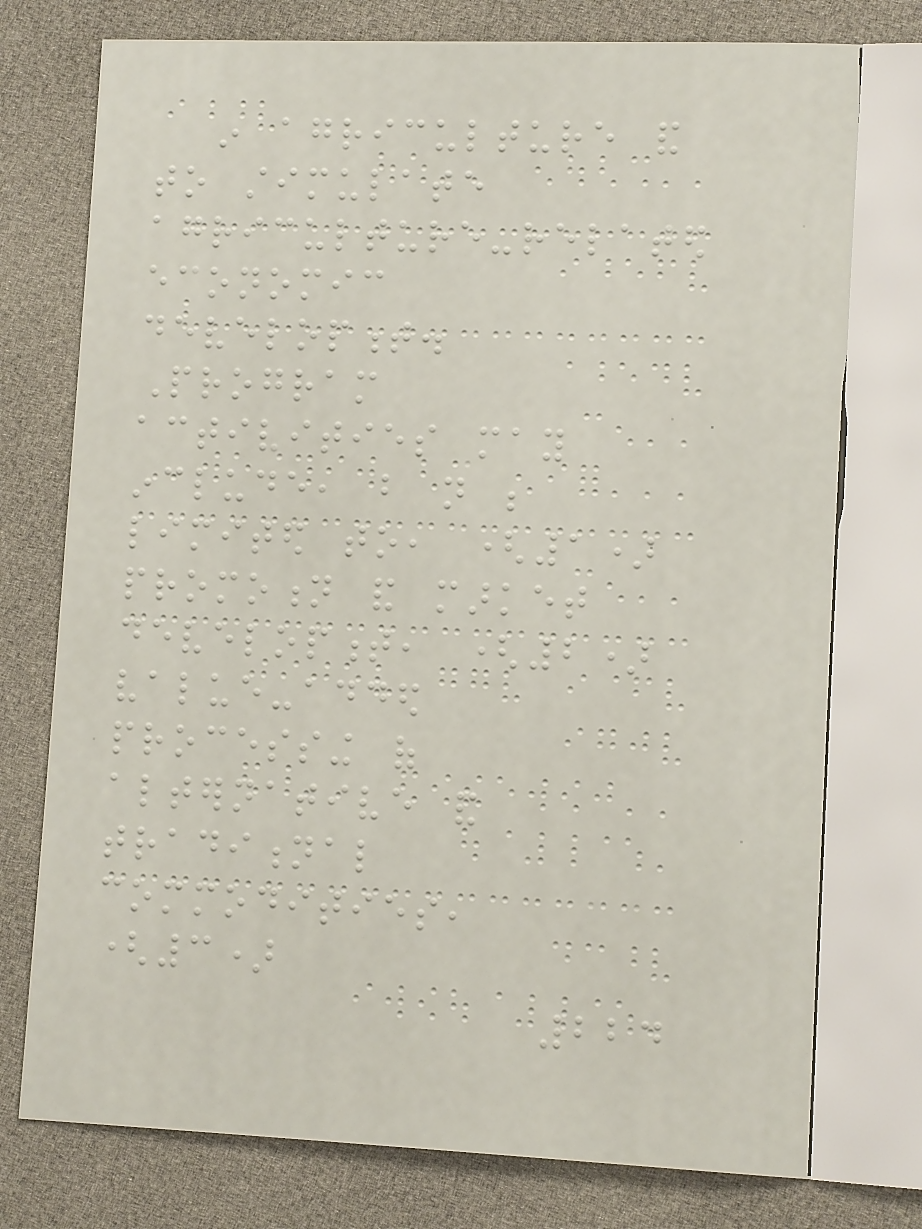in agriculture and
to stimulate
agriculture-related
economic
development.
Program
activities may
include, but not be
limited to, (1)
promotion and market
development, (2)
value-added
processing of
alternative and
traditional
commodities,
(3)
224
